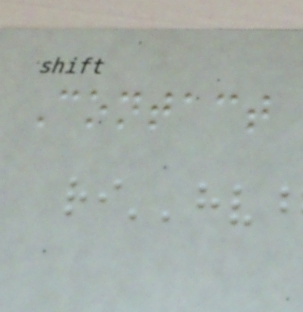Contact
